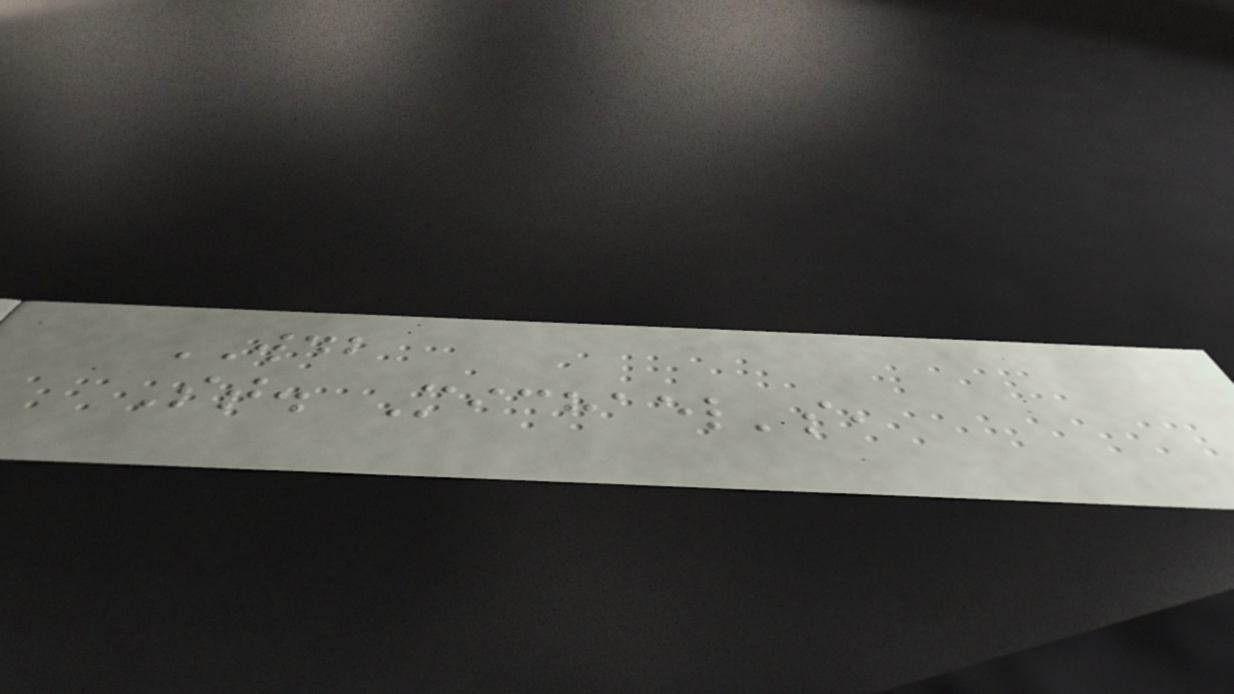WDB
St. Michael's,
